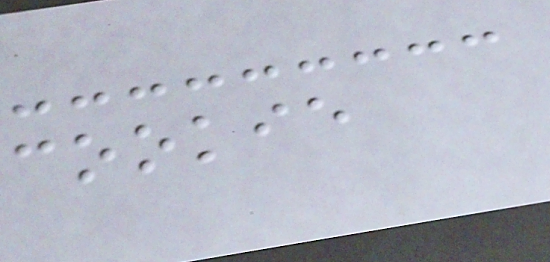cookie
